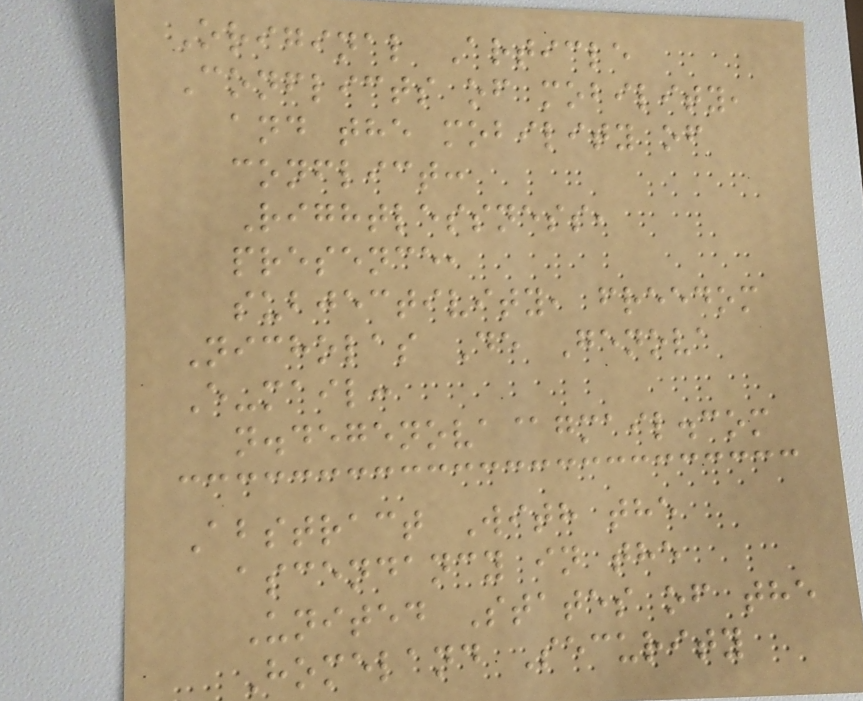Original Article
Conflicts of mobility,
and the mobility of
conflict:
Rightlessness,
presence,
subjectivity, freedom
Nicholas De Genova
E-mail:
n.degenova@gmail.com
Abstract With the
ascendancy in the
United States of the
Homeland Security
